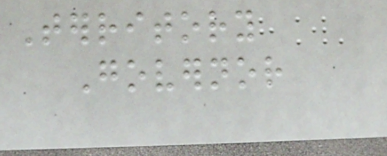Territory
Governor
